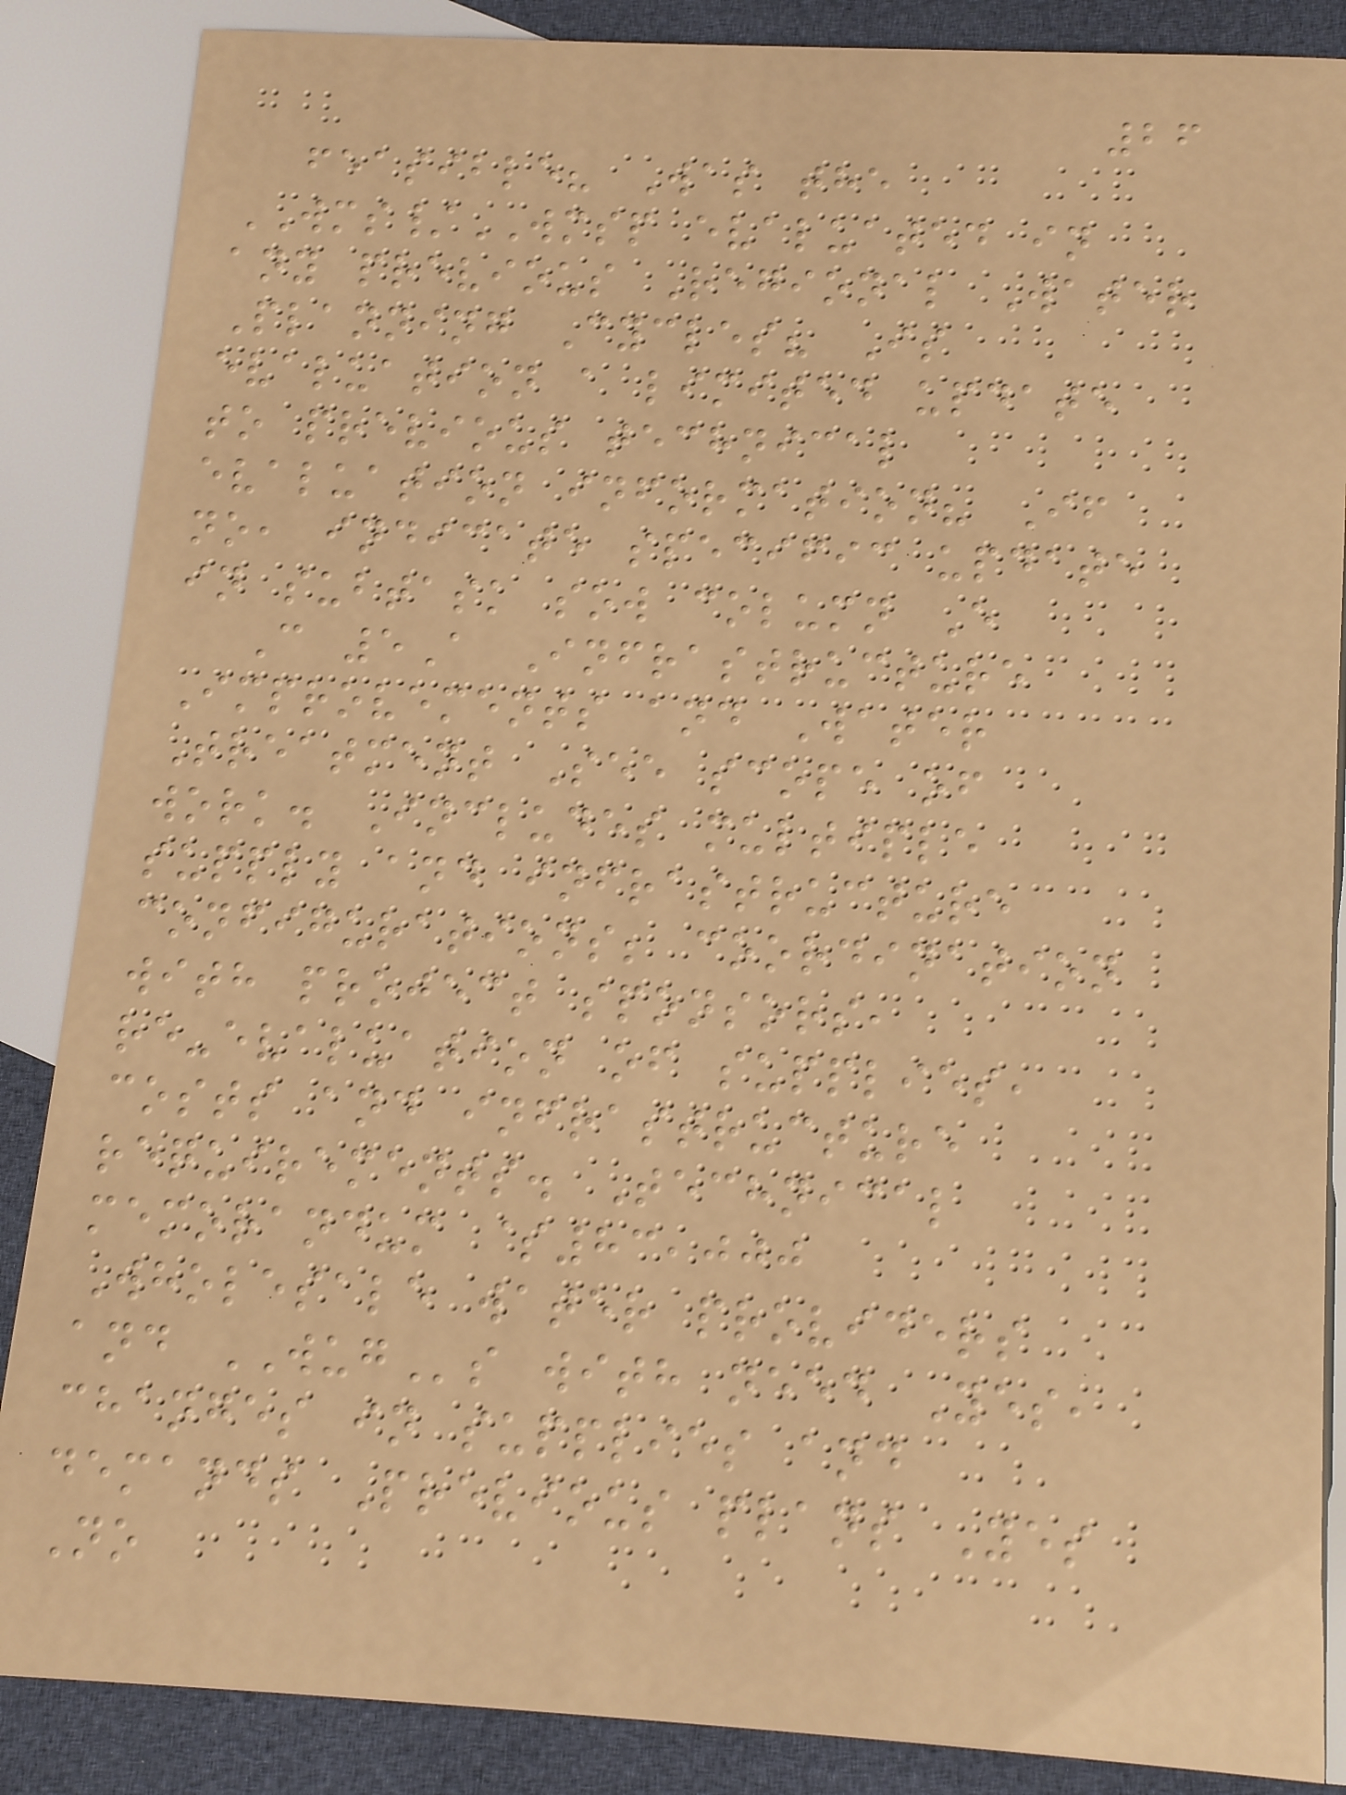26
feasible? Was the
WMS/WMSP evaluated in
any previous Regional Water
Planning Cycles? Is
evaluation a limited update
to previous technical
evaluation information? If
no, indicate specific update
in subtask sow column E
C 5A Infrastructure
Improvements and Water
Treatment See scope of
work. Includes multiple
supply and infrastructure
configurations; coordination
with project sponsors,
re-evaluation of supplies,
costs and infrastructure
requirements. Technical
memorandum $83,000
Wholesale water providers
and WUGs with need Yes,
changes in supplies and
demands Previous plans Yes
No
